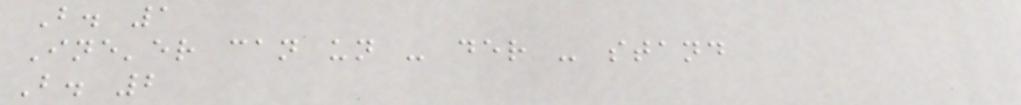B. 1
Ine'er can un - der - stand
B. 2
